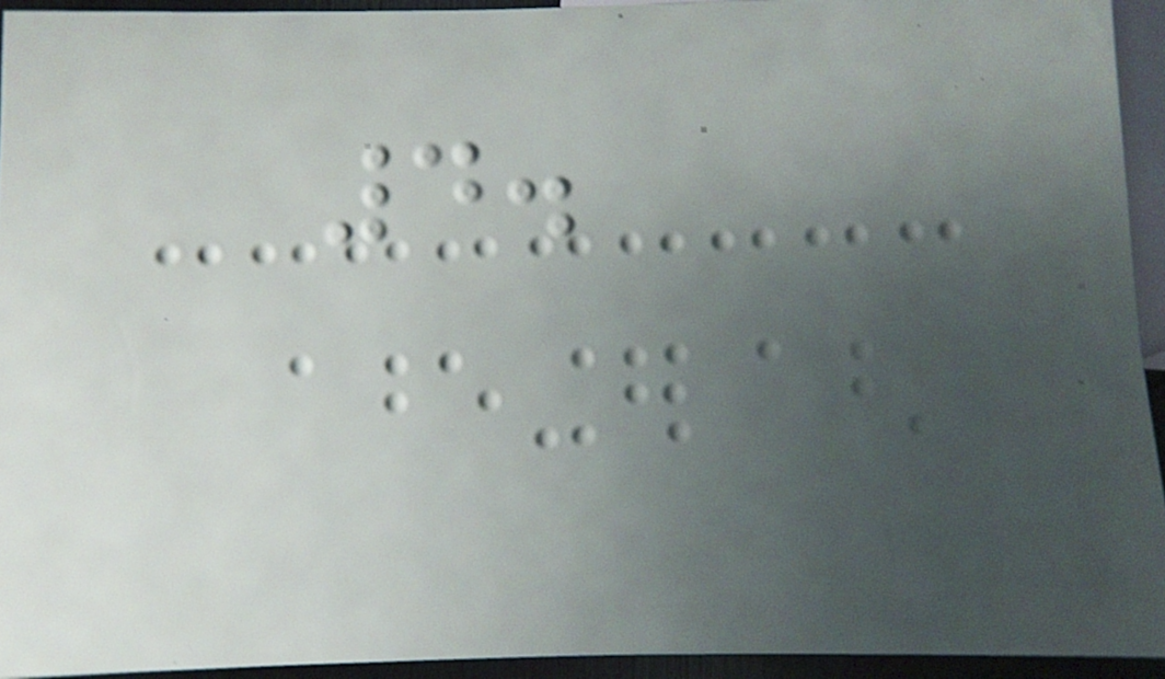4.
